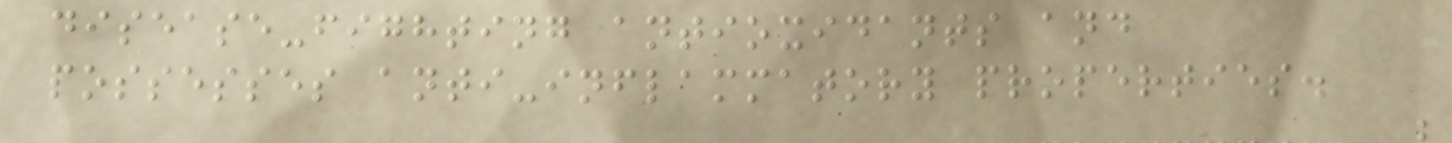disease-fighting antioxidants and
possesses anti-inflammatory properties.
